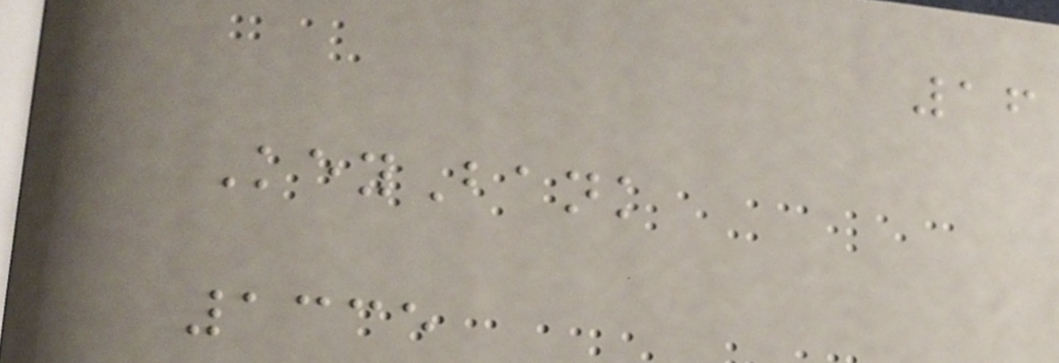16
KeyBank
1335
